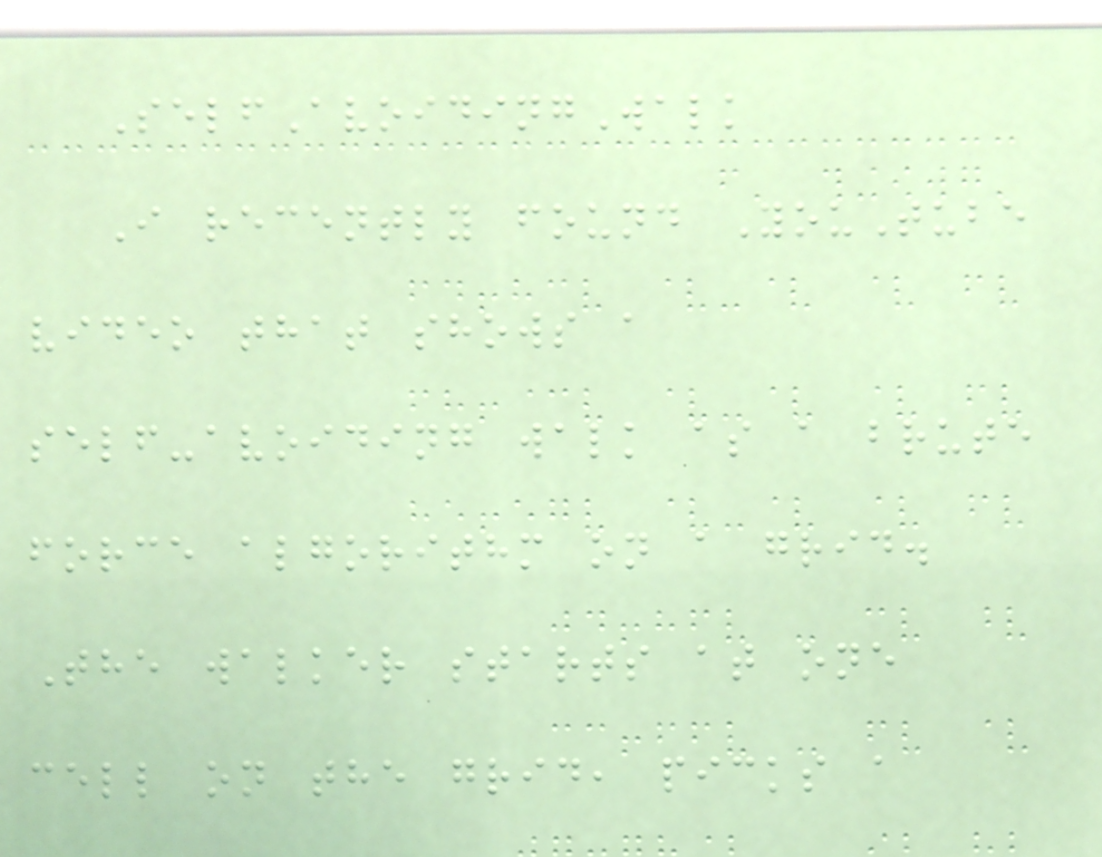SelfAvoidingWalk
I recently found YouTube
video that shows a
self-avoiding walk as a brute
force algorithm on a grid.
The walker starts at one
cell on the grid, picks a
